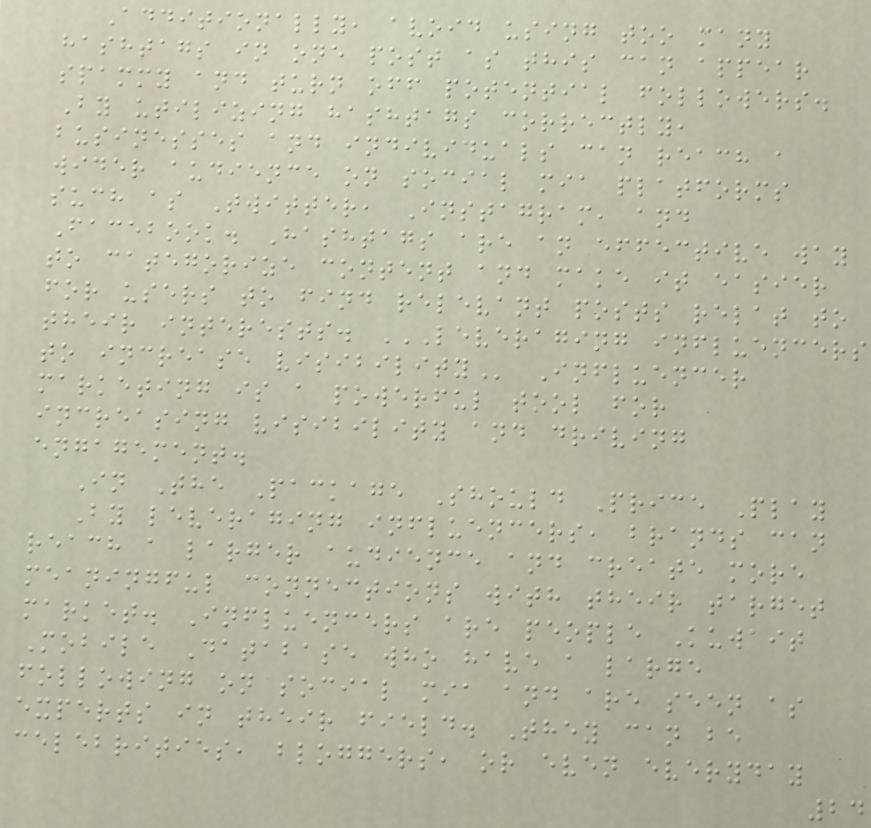Additionally, avoid using too many
hashtags in one post as this can appear
spammy and turn off potential followers.
By utilizing hashtags correctly,
businesses and individuals can reach a
wider audience on social mia platforms
such as Twitter, Instagram, and
Facebook. Hashtags are an effective way
to categorize content and make it easier
for users to find relevant posts relat to
their interests. LEVERAGING INFLUENCERS
TO INCREASE VISIBILITY Influencer
marketing is a powerful tool for
increasing visibility and driving
engagement.
In The Package Should Price Play
By leveraging influencers, brands can
reach a larger audience and create more
meaningful connections with their target
market. Influencers are people Kuwait
Mobile Database who have a large
following on social mia and are seen as
experts in their field. They can be
celebrities, bloggers, or even everyday
24
